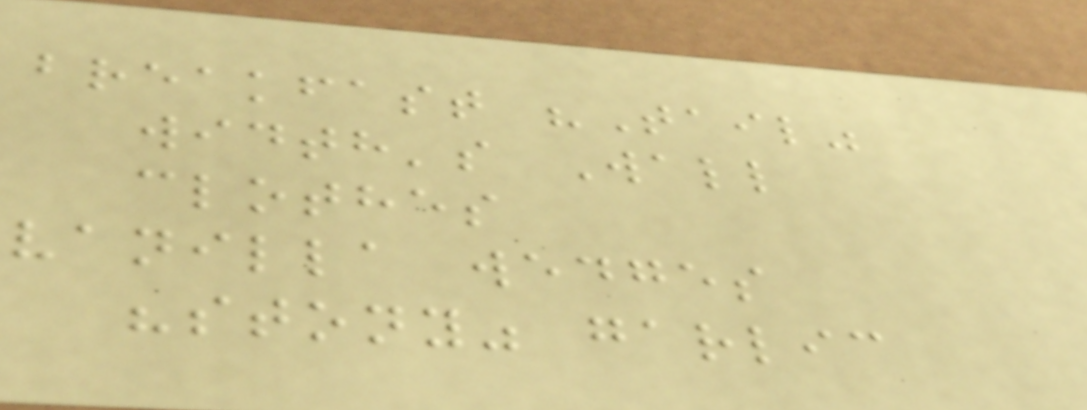breakfast "Tail"
width's Wall
clothes
vanilla wedges
"stony" garlic
